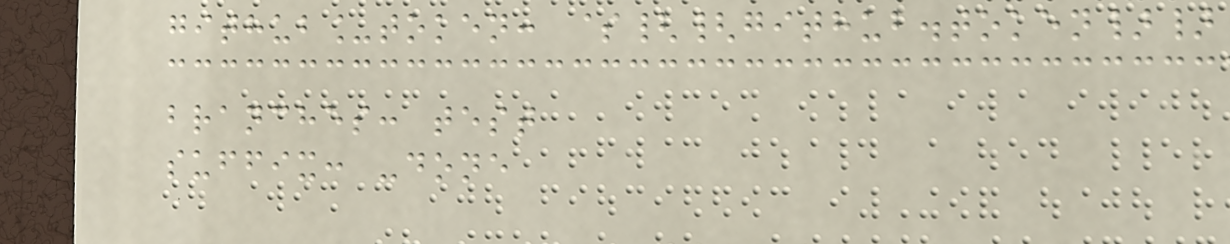github_token: ${{github.token}}
branches: test
suffix: -done
